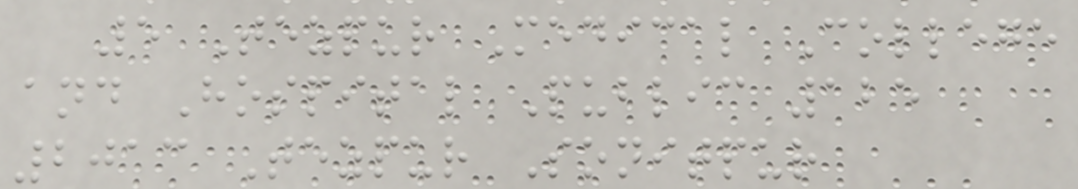5 Tezpur Medical College
and Hospital Public 125
2013 Tezpur Sonitpur
